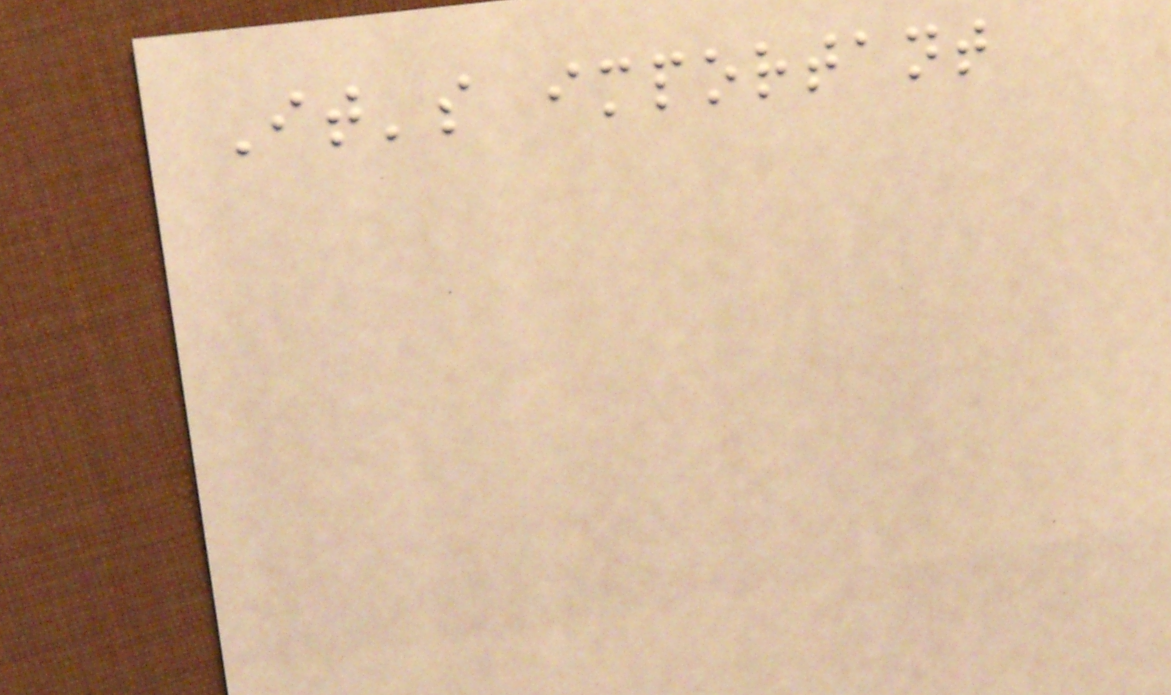It's important
